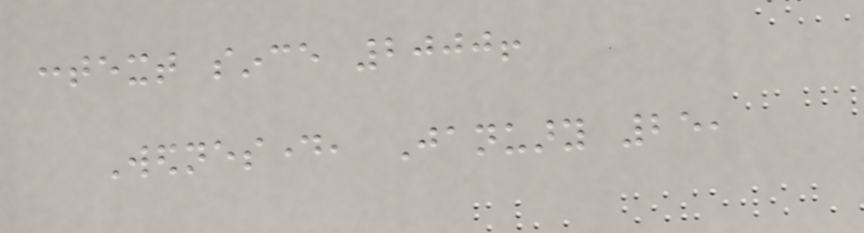context since 2000!
Wednesday, January 25,
